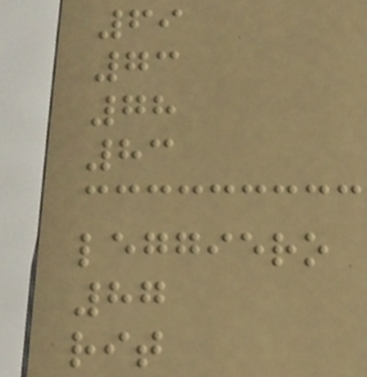69
73
78
83
leggiero
87
rit
